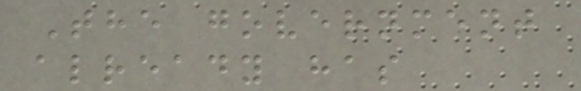The government
already has
